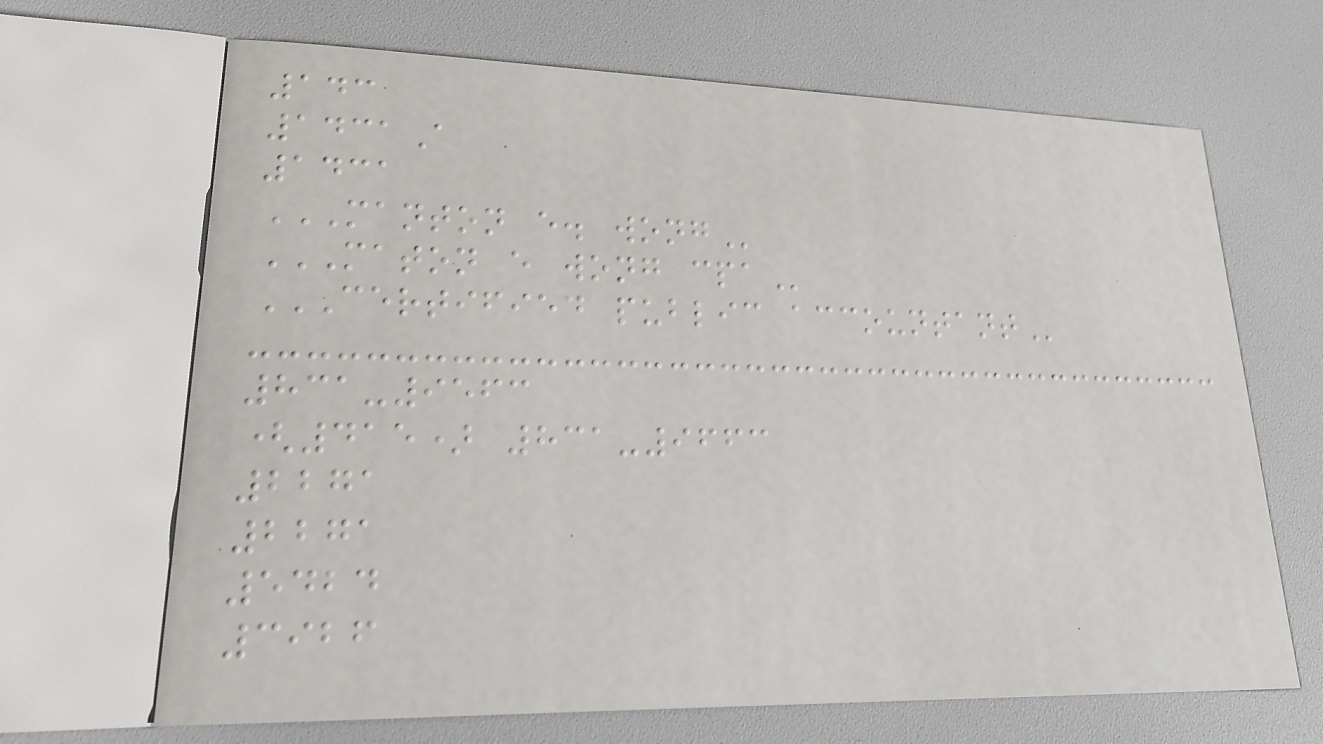143
1431A
1431
MANTON E. WONG
MATON E WONG CPA
CERTIFIED PUBLIC ACCOUNTANT
831-9563
(415) 831-9663
2271
2271
5424
3926
